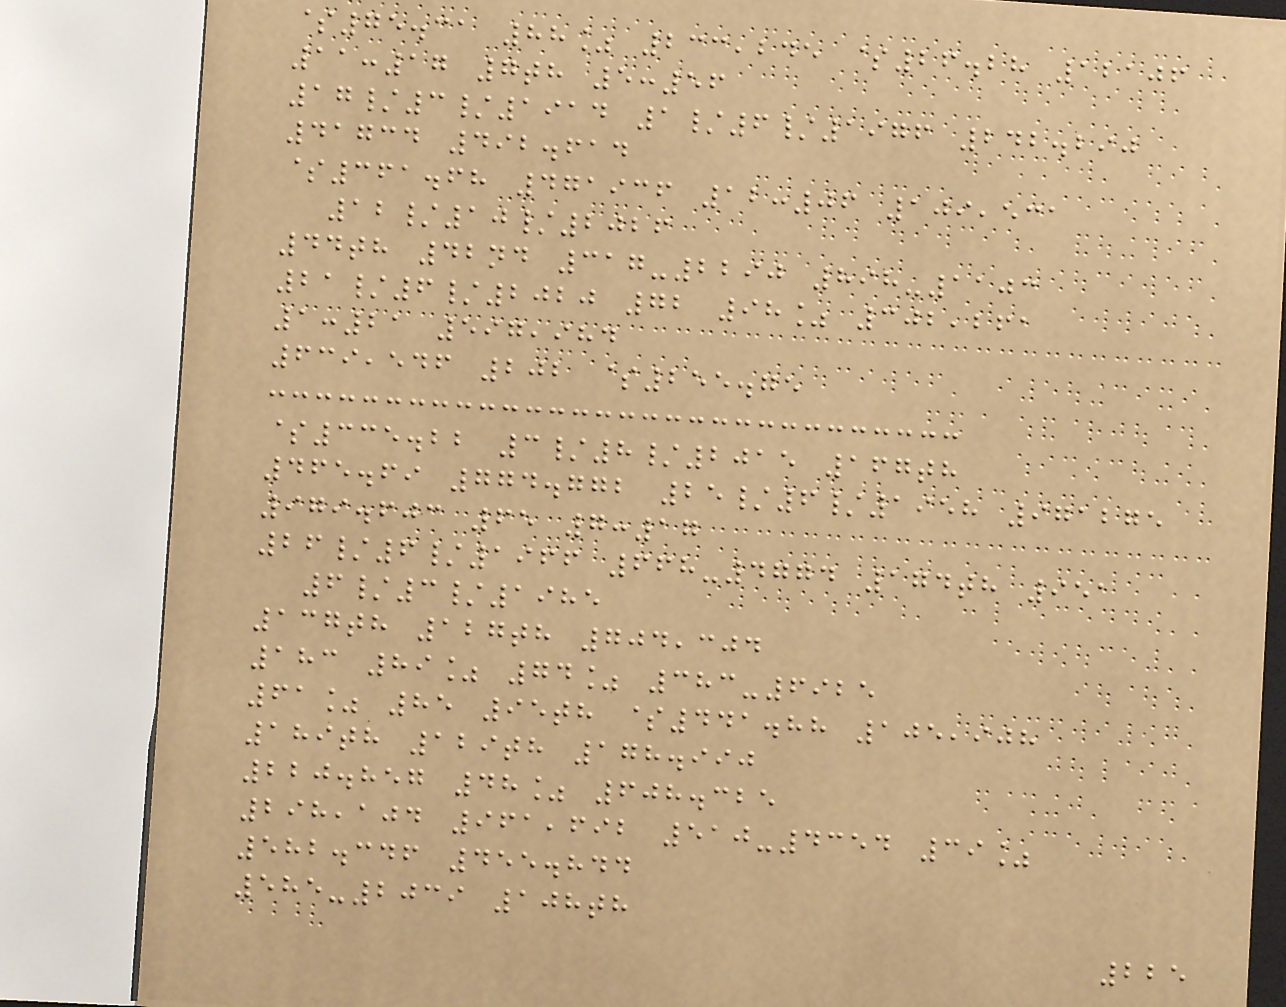$75.31 88% 233,245 $26.28 12106
11:17 7th 5:56
17/3/1914 1/6/1976 242.290
41734 492.614
$361.68 471936 12:06 109,531
12/10/2026
44th 42nd 317-2290 898-1103
21/6/2020 72 98% 302,261
1:21 597,984
639,546 202 $255.75
$335.22 3/8/2015 167th
465.69 774.772 25/6/1958 971275
979.603 65 7:17
26/6/1966 668-4774 174th 951
6/3/1985
137th 127th 704,304
183 89% 74% 383-6925
61% 85 95th $441.88 105,908
189th 129th 178.990
220.857 48% 608.325
298,104 961,692 510-4354 39%
582.346 455.844
585-2039 108th
225
